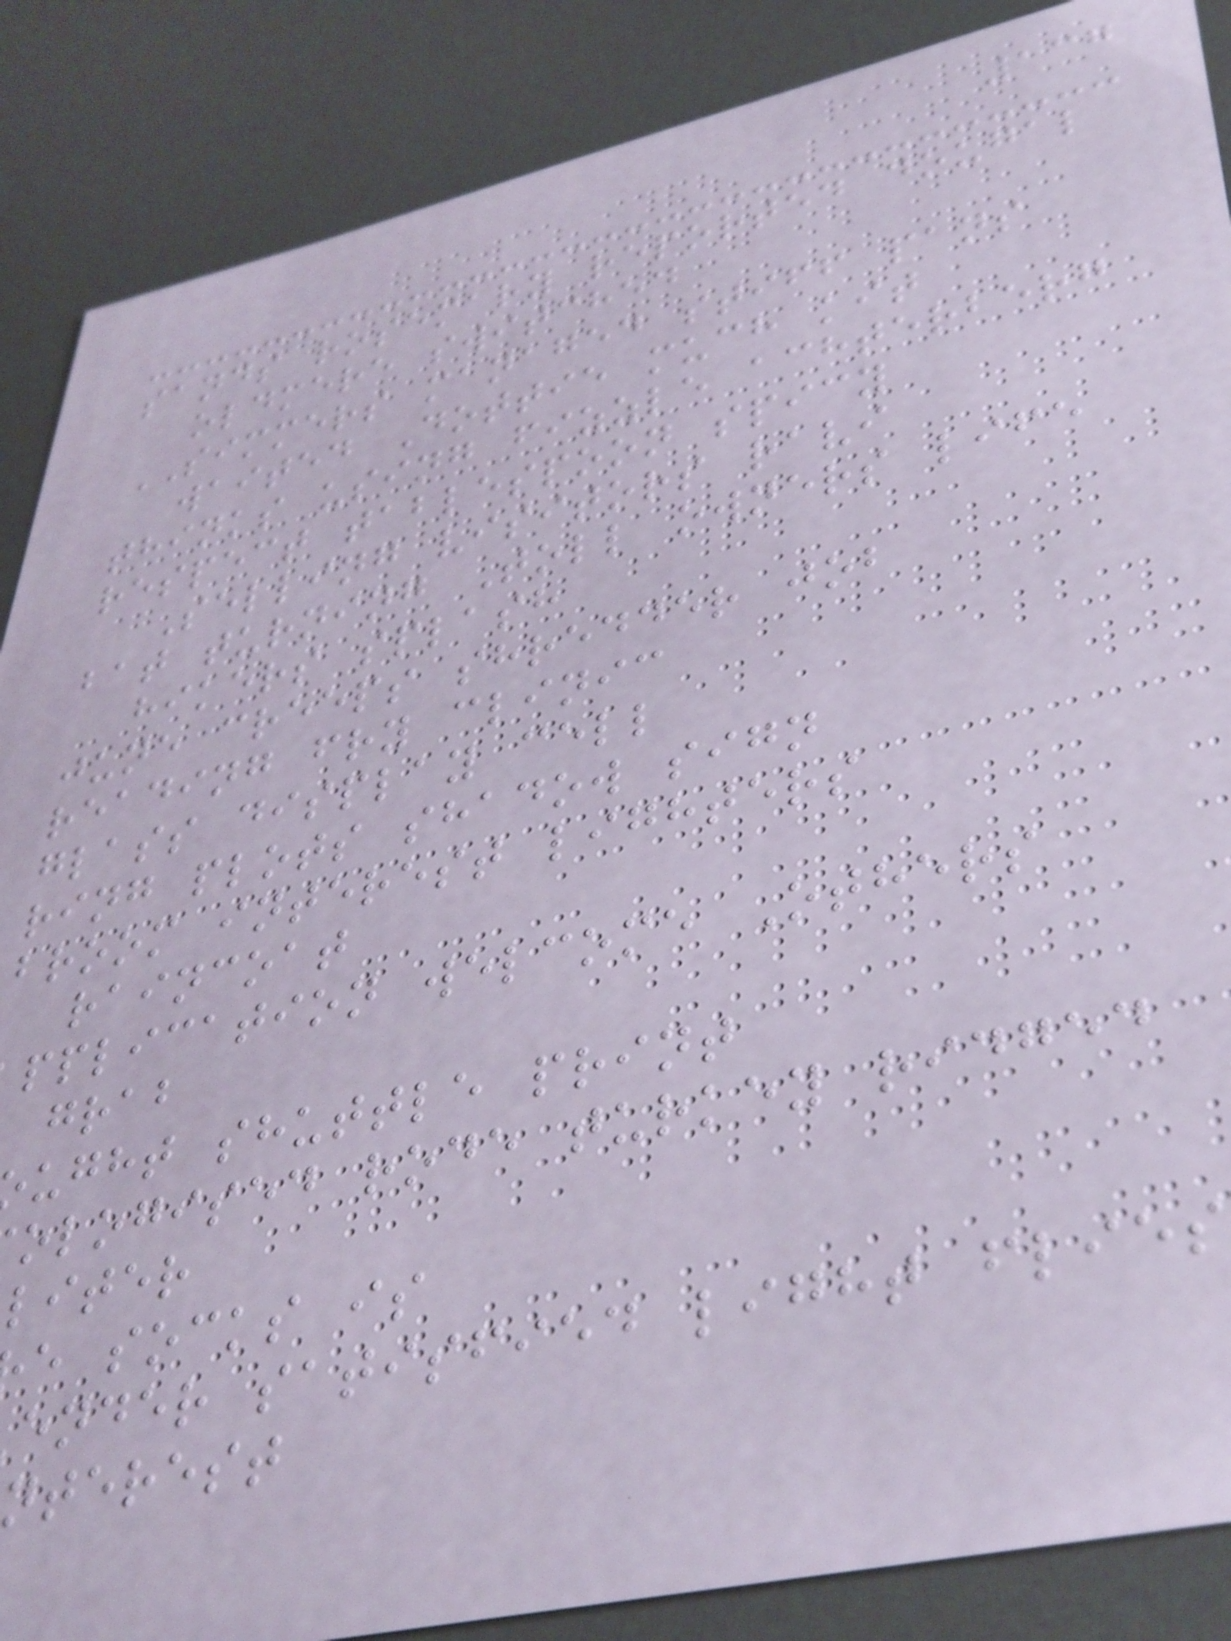137
sands rosemary reported dougal
oldmere switched
SIMMERS managed stiff pans
waited Dottie much kit
thinks using fizzle achterberg
respect tablespoon spicy
Selling visitors ravi
bat turning Toll owners life
hikers splash
june creeps shredder job
reading fry clinic
glass display cell
ring plots shadow sign
broom interest lighters
raincoat
pplication welcome Others
grab
ught shuttle print
ologised rode turkey ridged
liter
e socks is
ender satisfied light flies
nterest
